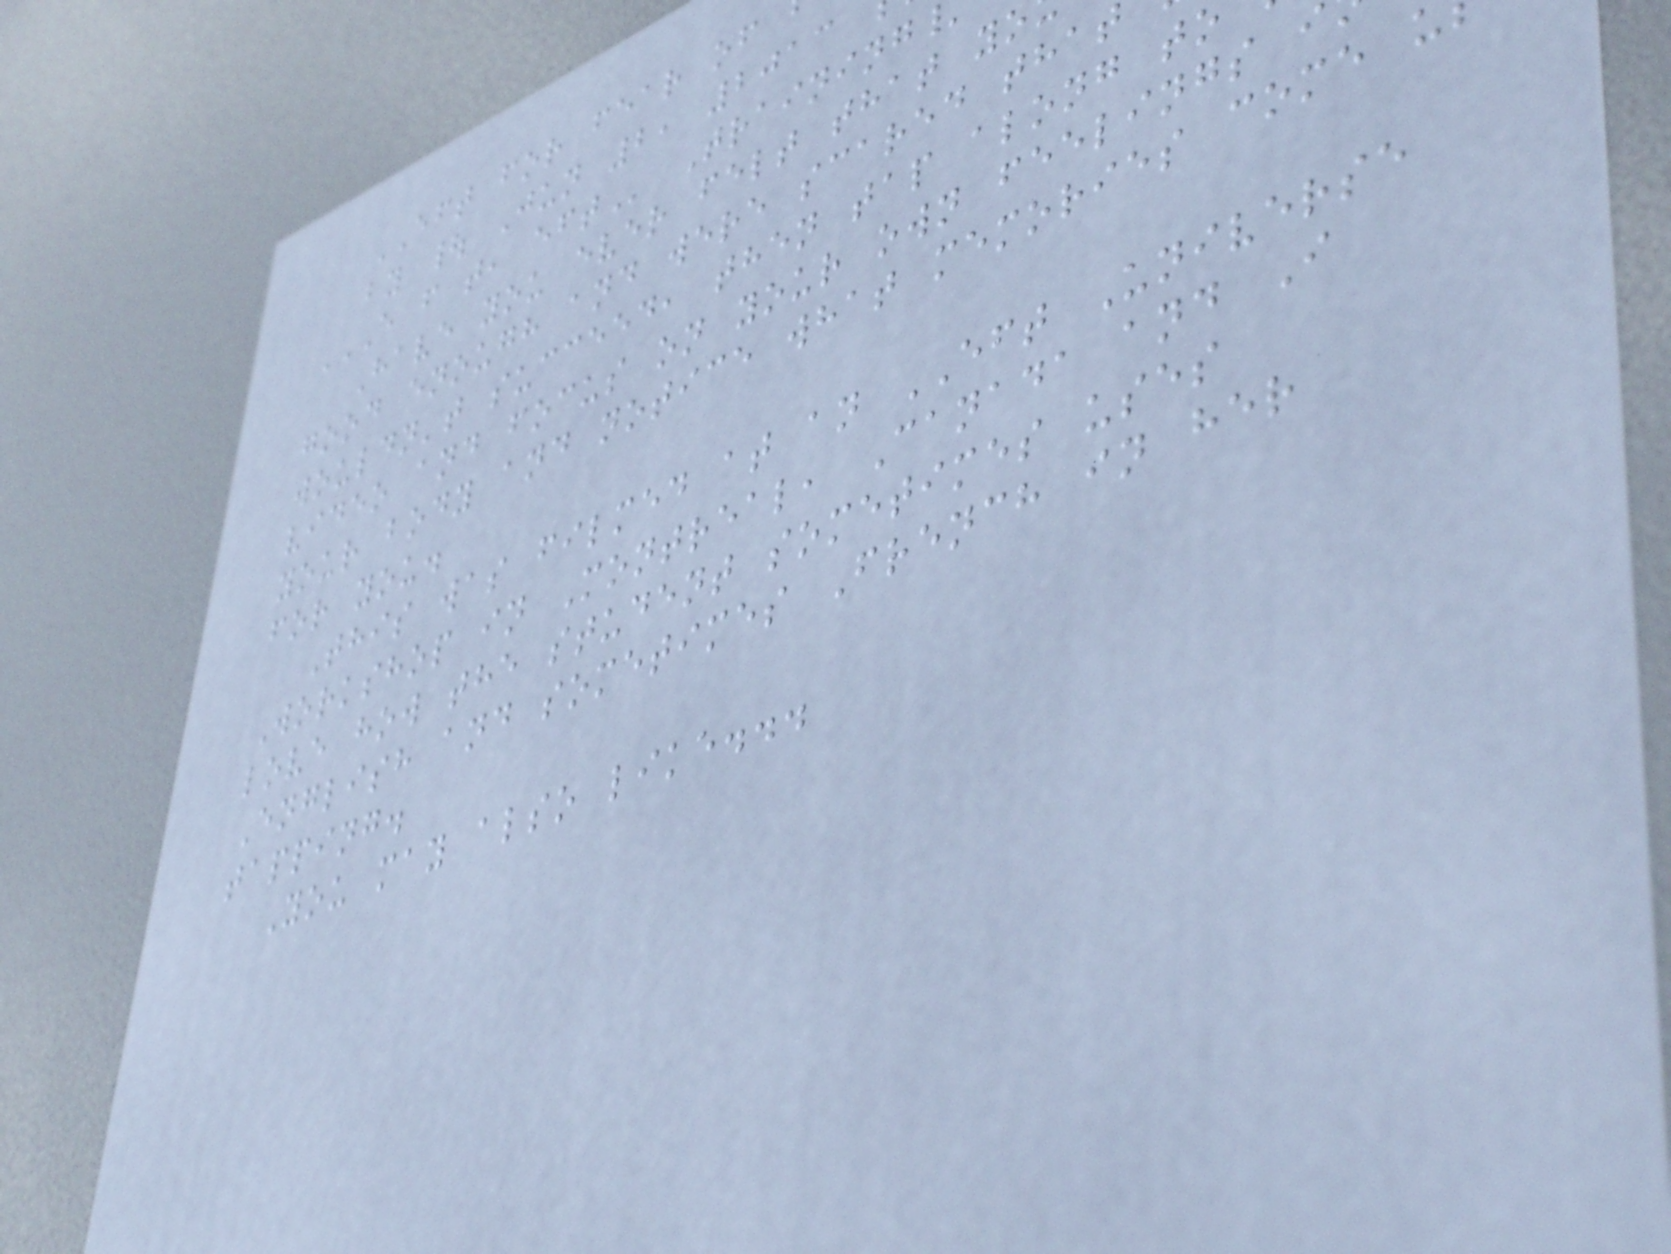EFT for fear of
by | Jun 2, 2013
E F T, EFT Training
Have you ever felt that yo
good enough and were scared that
wouldn't succeed, then tap along to
video and focus on your own feelings i
your body and notice what memories come
for you.
This was filmed at an EFT Universe
Workshop in Montreal, Canada and I
love how the student sometimes uses
English and sometimes French in her
tapping.
You may also like...
